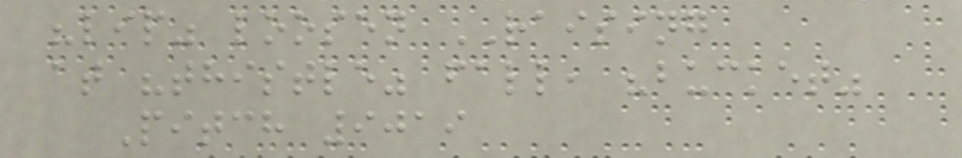"lip" loosen RAISING
at "thistle" fall, "bucket"
Pitch 9019
